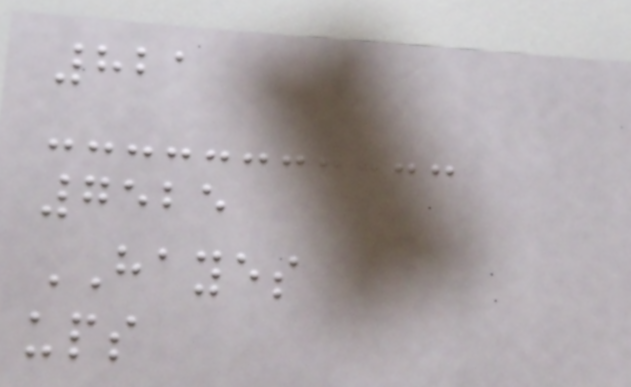821
7525
HAYES
ups
